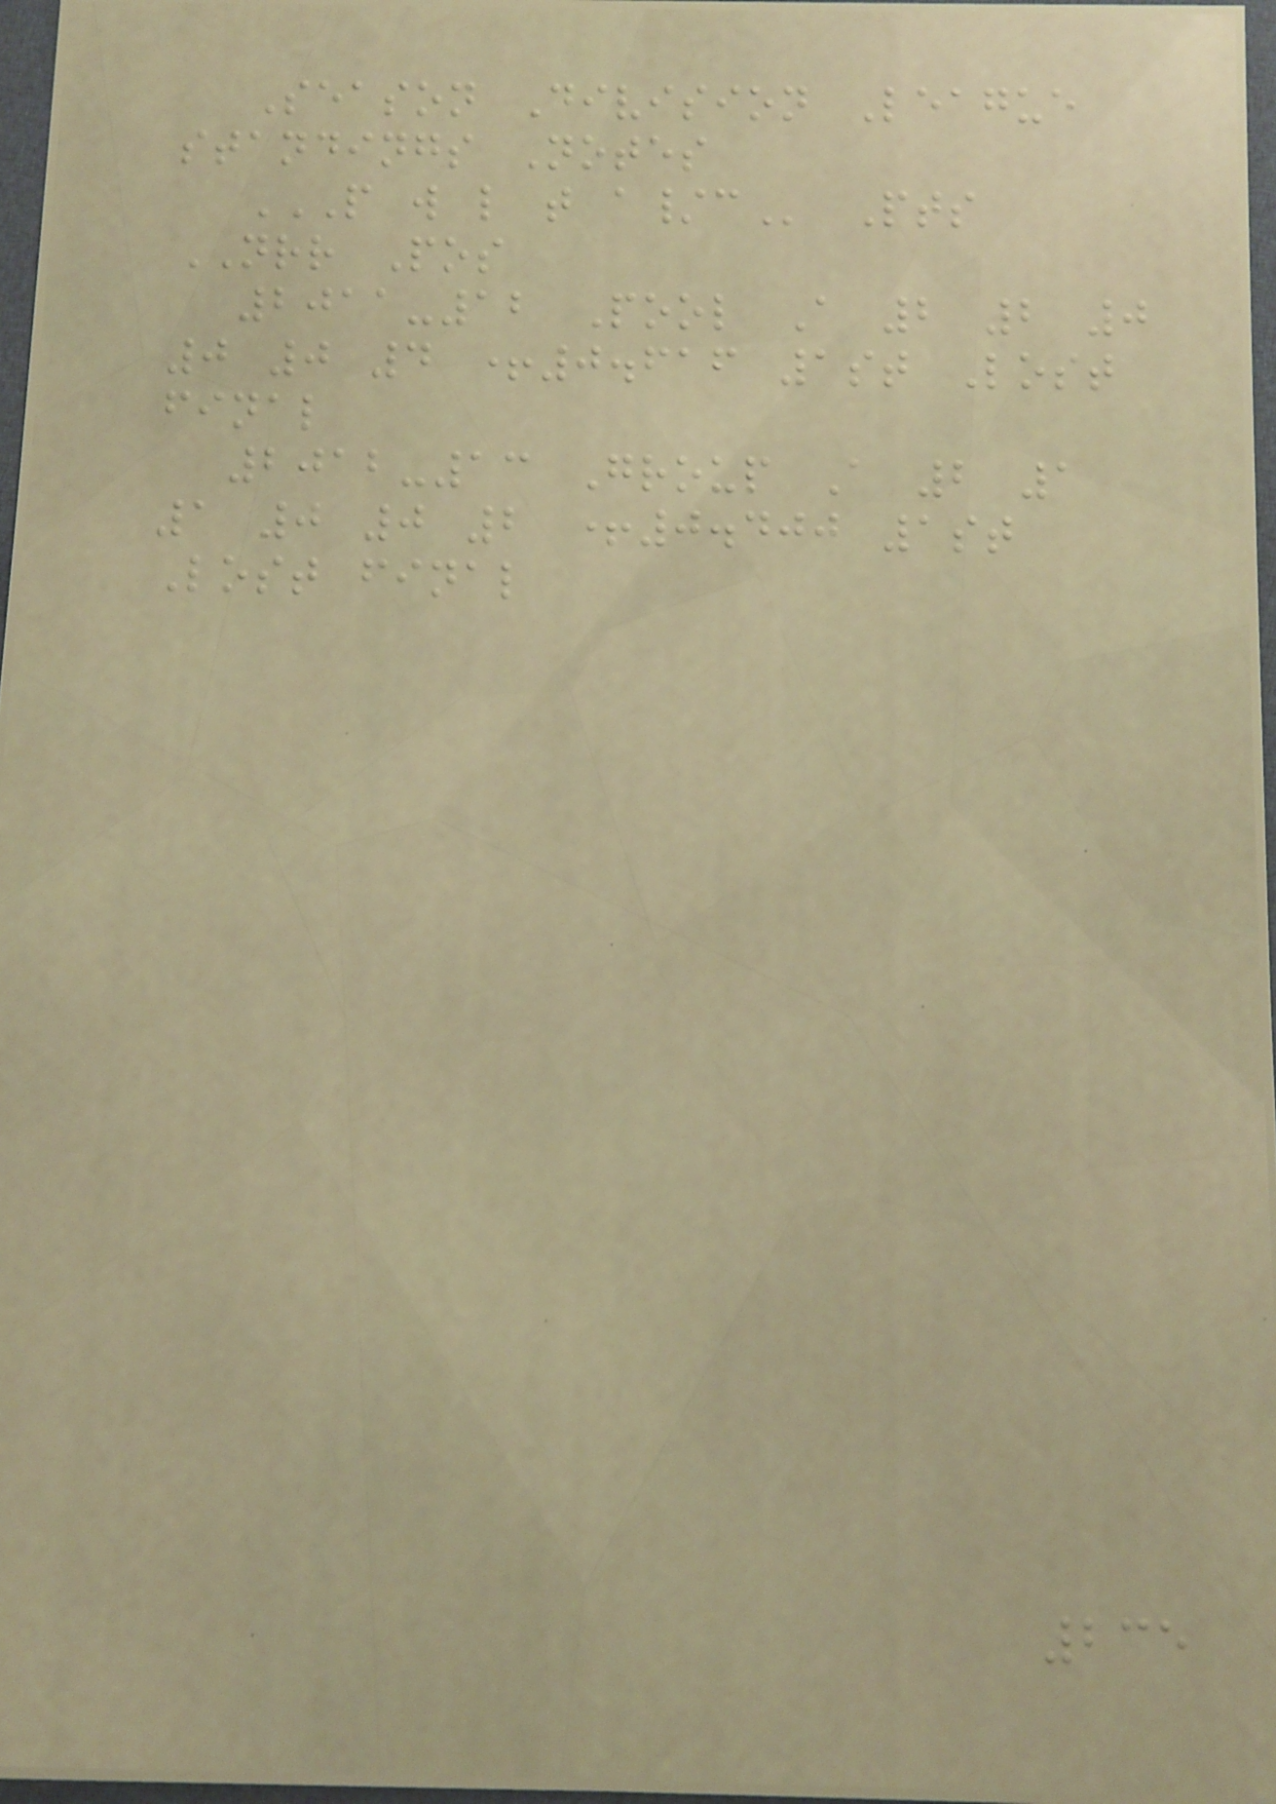Season Division League
standings Notes
P W L T A/C Pts
NRR Pos
2011-12 Pool A 2 2 0
0 0 4 +0.616 1st Lost
final
2012-13 Group A 2 1
1 0 0 2 +0.400 1st
Lost final
235
